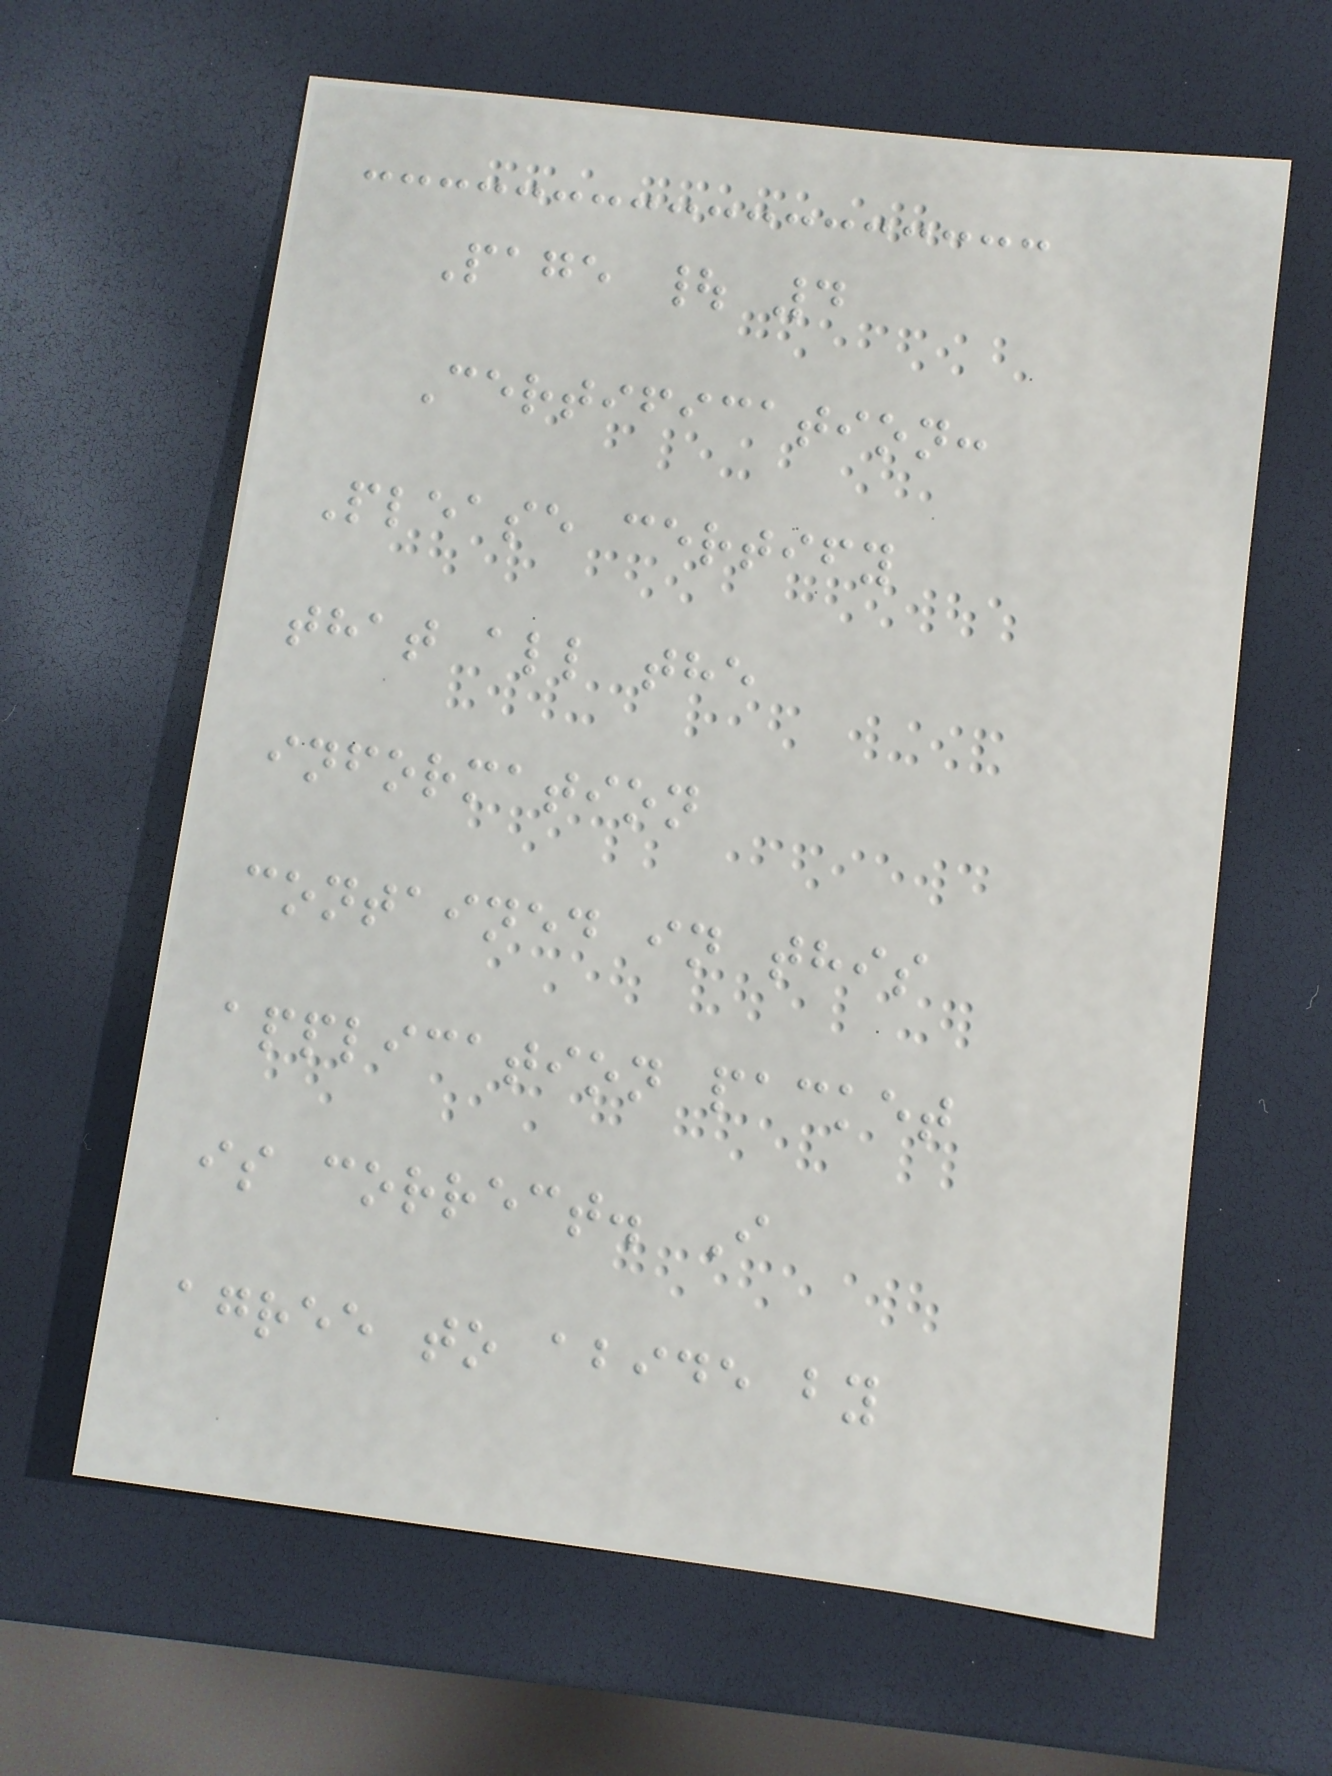Page | 4
Certification:
Please certify
that all the
information
contained in this
application packet
is correct. I
agree to abide by
